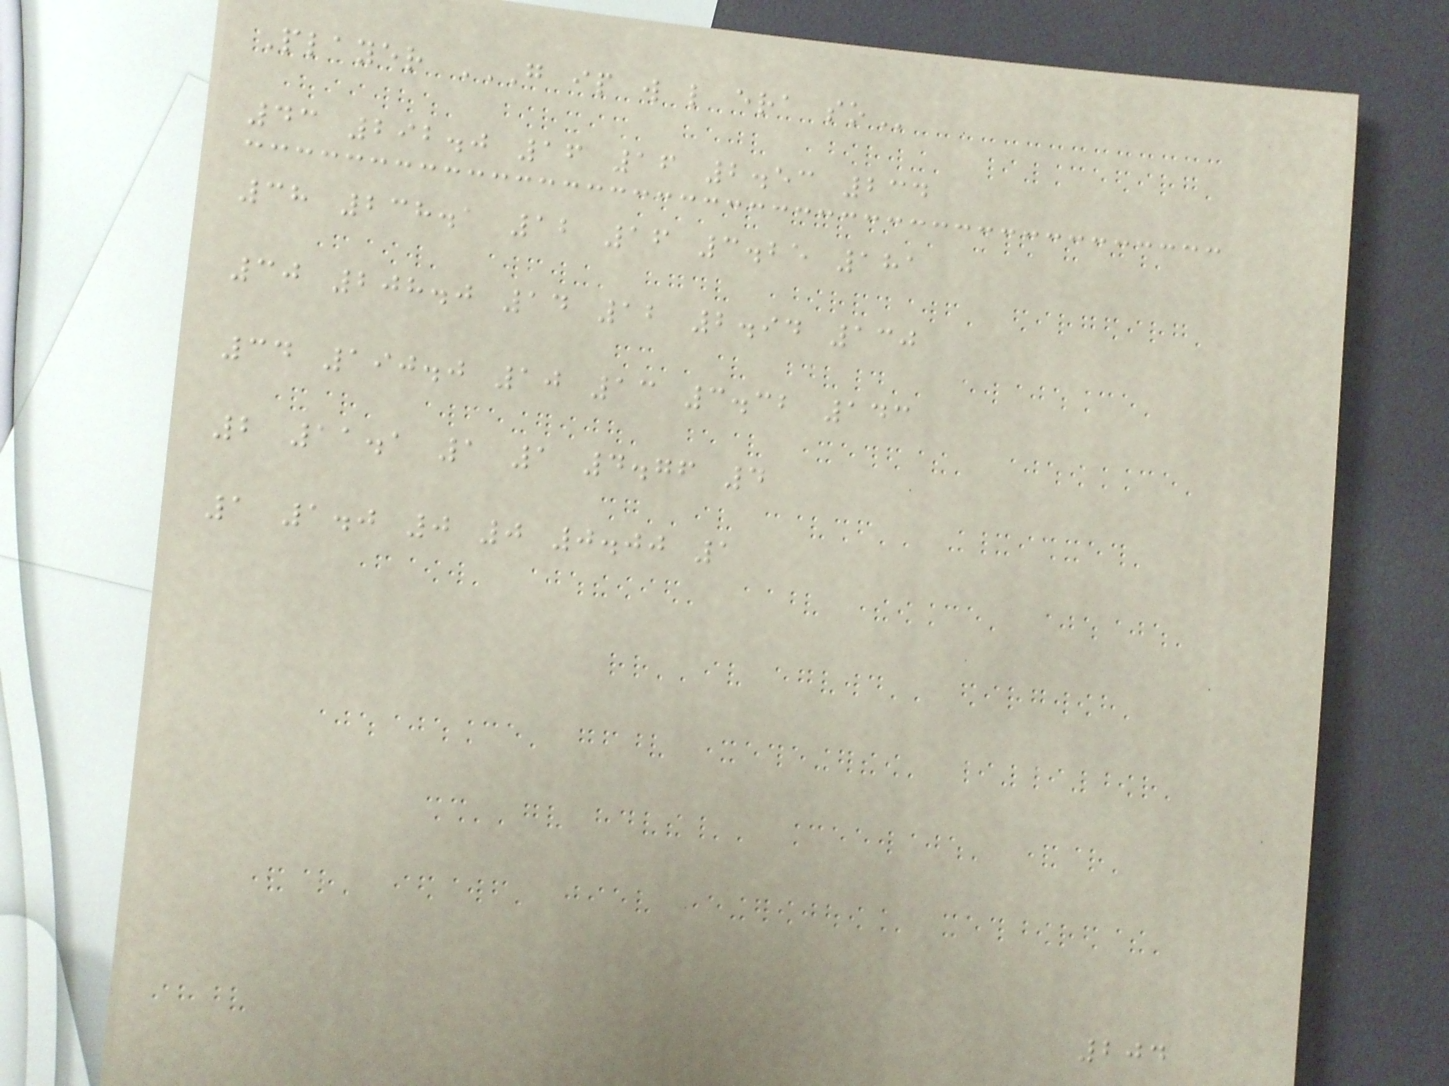Player G IP W L ERA SO
43 292.0 16 16 2.53 234
38 238.1 12 16 3.25 181
30 208.0 14 12 2.94 130
34 190.0 10 13 3.32 143
2 11.1 1 1 4.76 4
1 1.0 0 0 0.00 1
204
